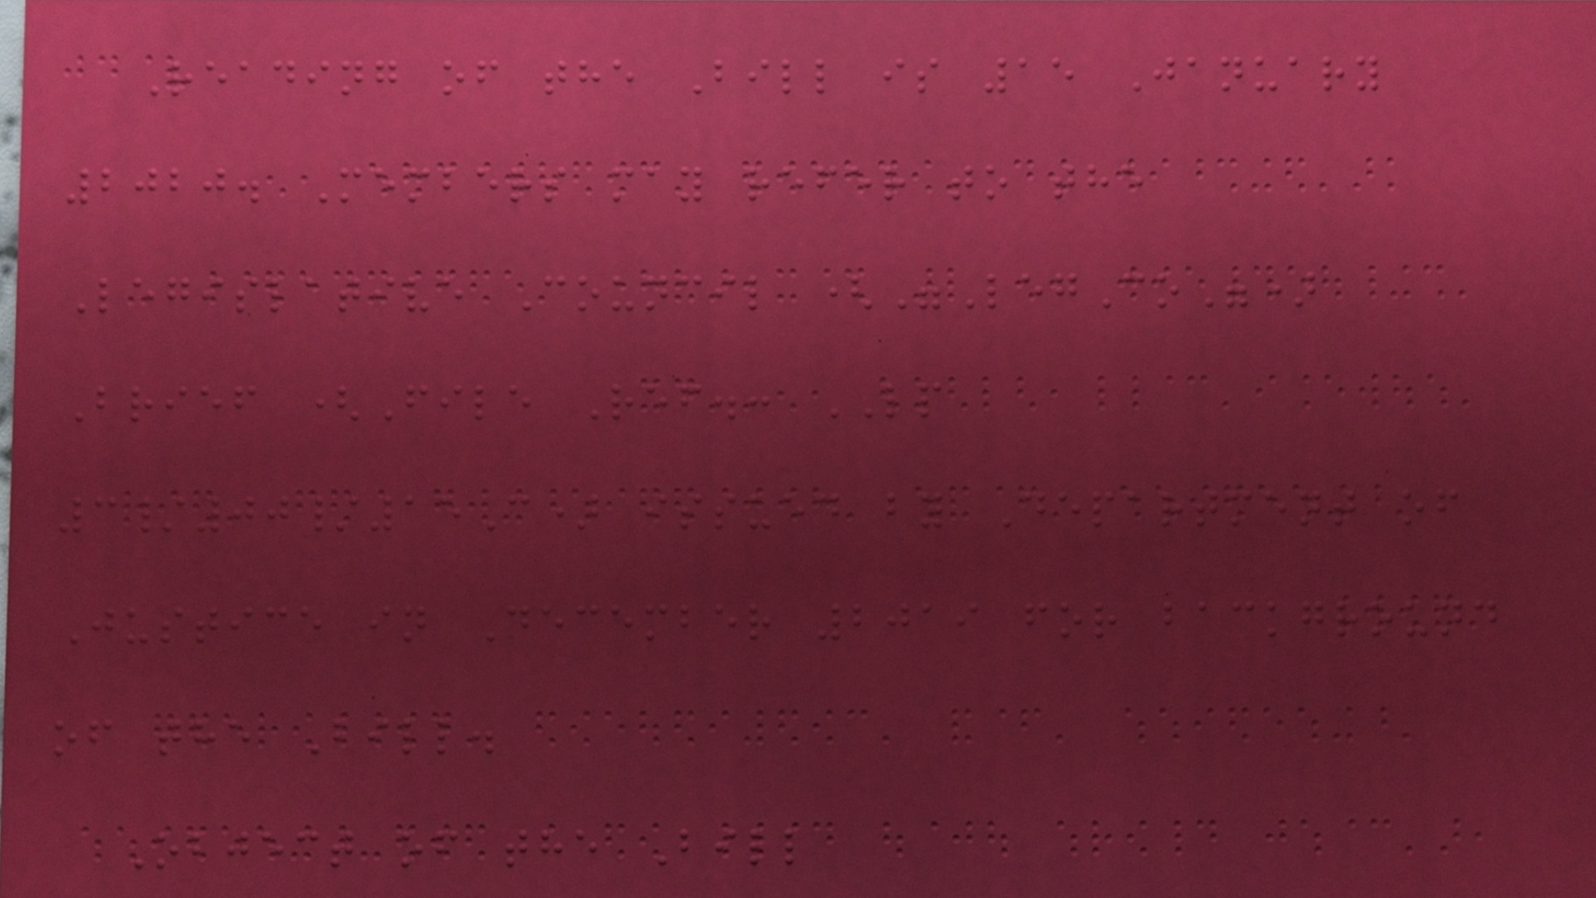Reading of the Bill is 15 January
2020. Members may refer to the
Legislative Council ("LegCo")
Brief (File Ref.: LP
3/00/15C) issued by Department of
Justice in December 2019 for background
of the Bill.
Object of the Bill
